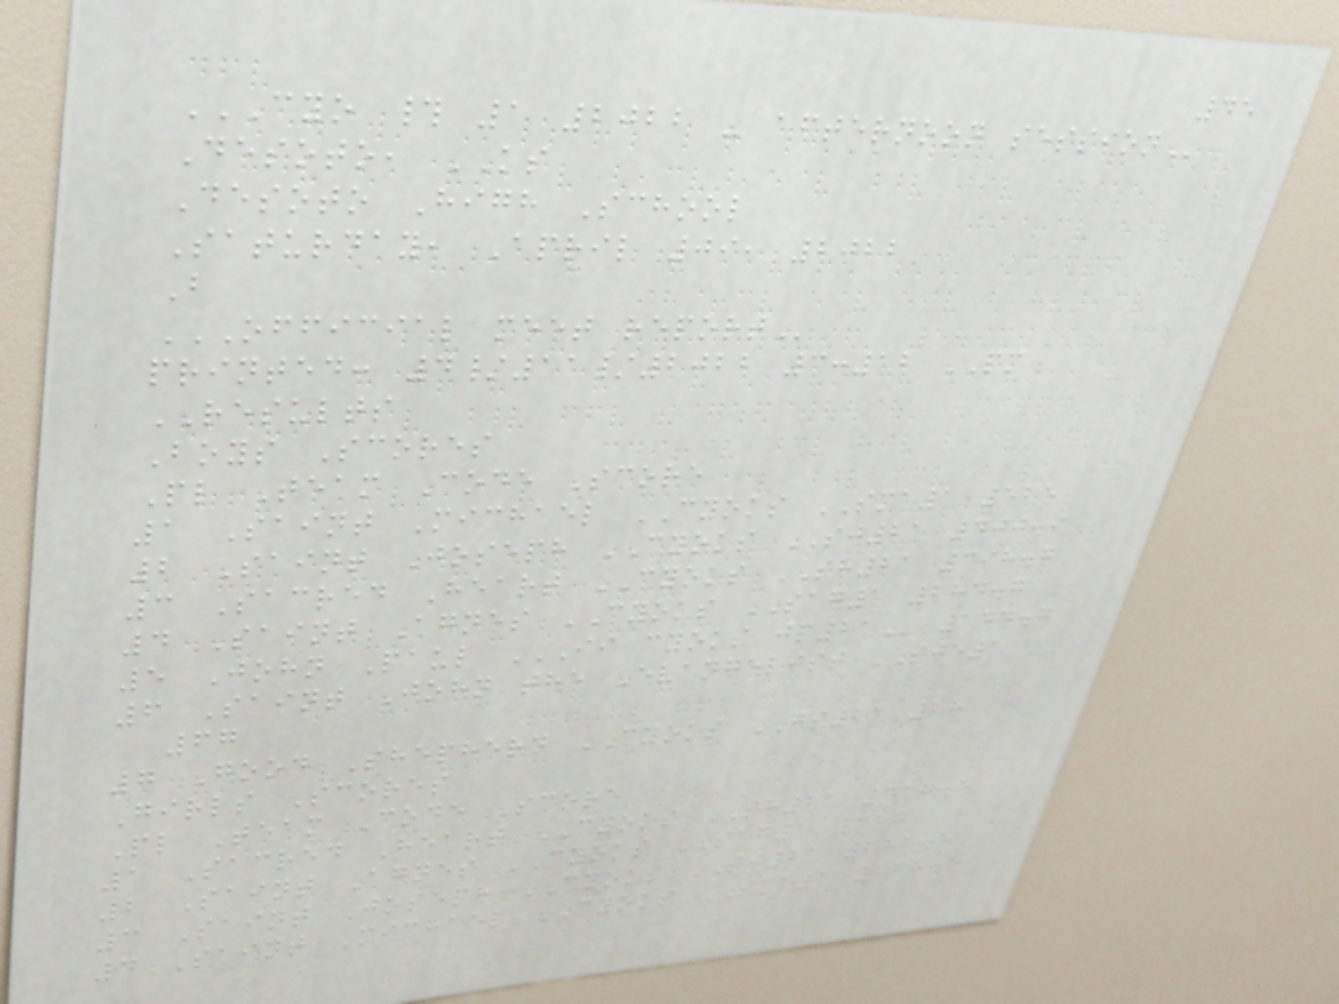45
CYO # 1 2022 - AFTERNOON SESSION
Desoto, KS
Desoto High School
Saturday, April 09, 2022
B
OFFICIAL MEET REPORT
printed: 4/11/2022 3:12 PM
RESULTS
Boys Scores
Pl Team Code Score
1 Saint Michael CYOKS SMA1 525
2 Saint Joseph CYOKS SJ21 400.9
3 Sacred Heart CYOKS SH21 398.7
4 Saint Agnes CYOKS SAG1 284.7
5 John Paul II CYOKS JP21 144.7
6 Saint John the Evangelist SJE1
67
7 Good Shepherd CYOKS GS21 28
Girls Scores
Pl Team Code Score
1 Sacred Heart CYOKS SH21 417.5
2 Saint Agnes CYOKS SAG1 317
3 Saint Joseph CYOKS SJ21 282.5
4 Saint Michael CYOKS SMA1 268.5
